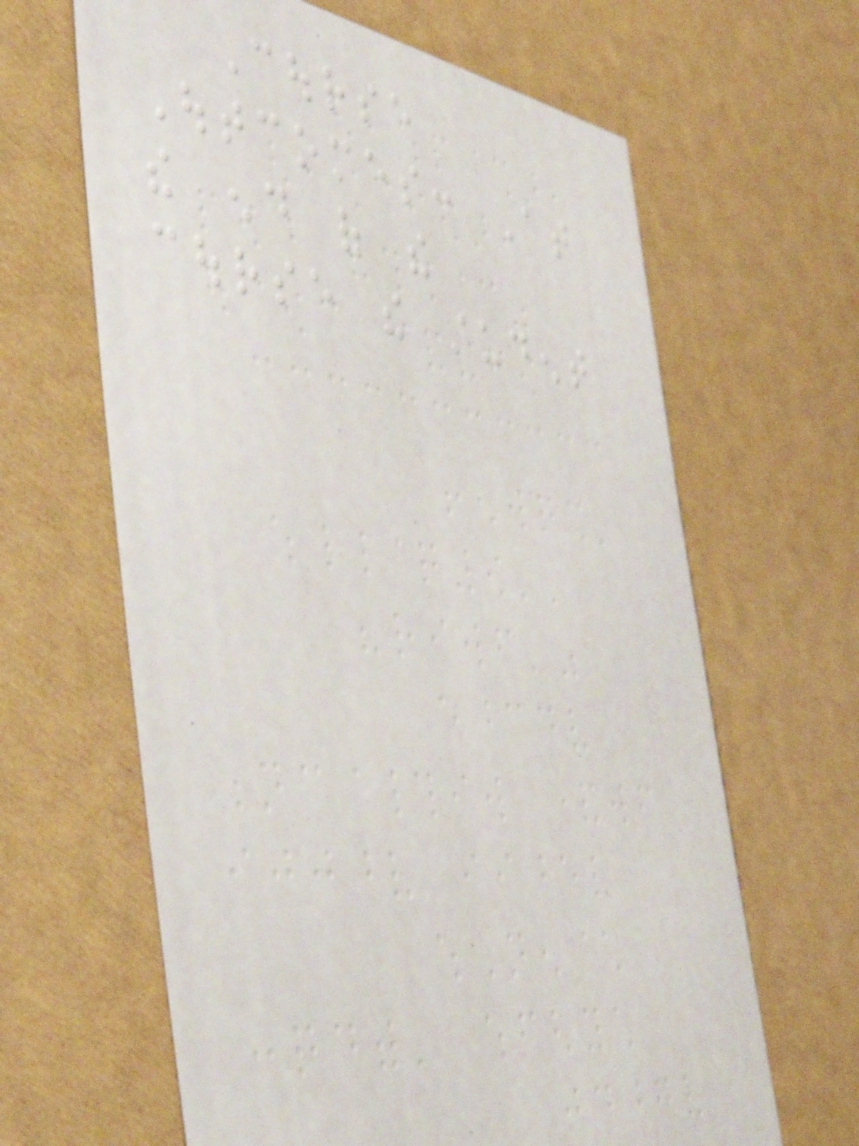Course
Outcomes: At
the end of the
course the student
